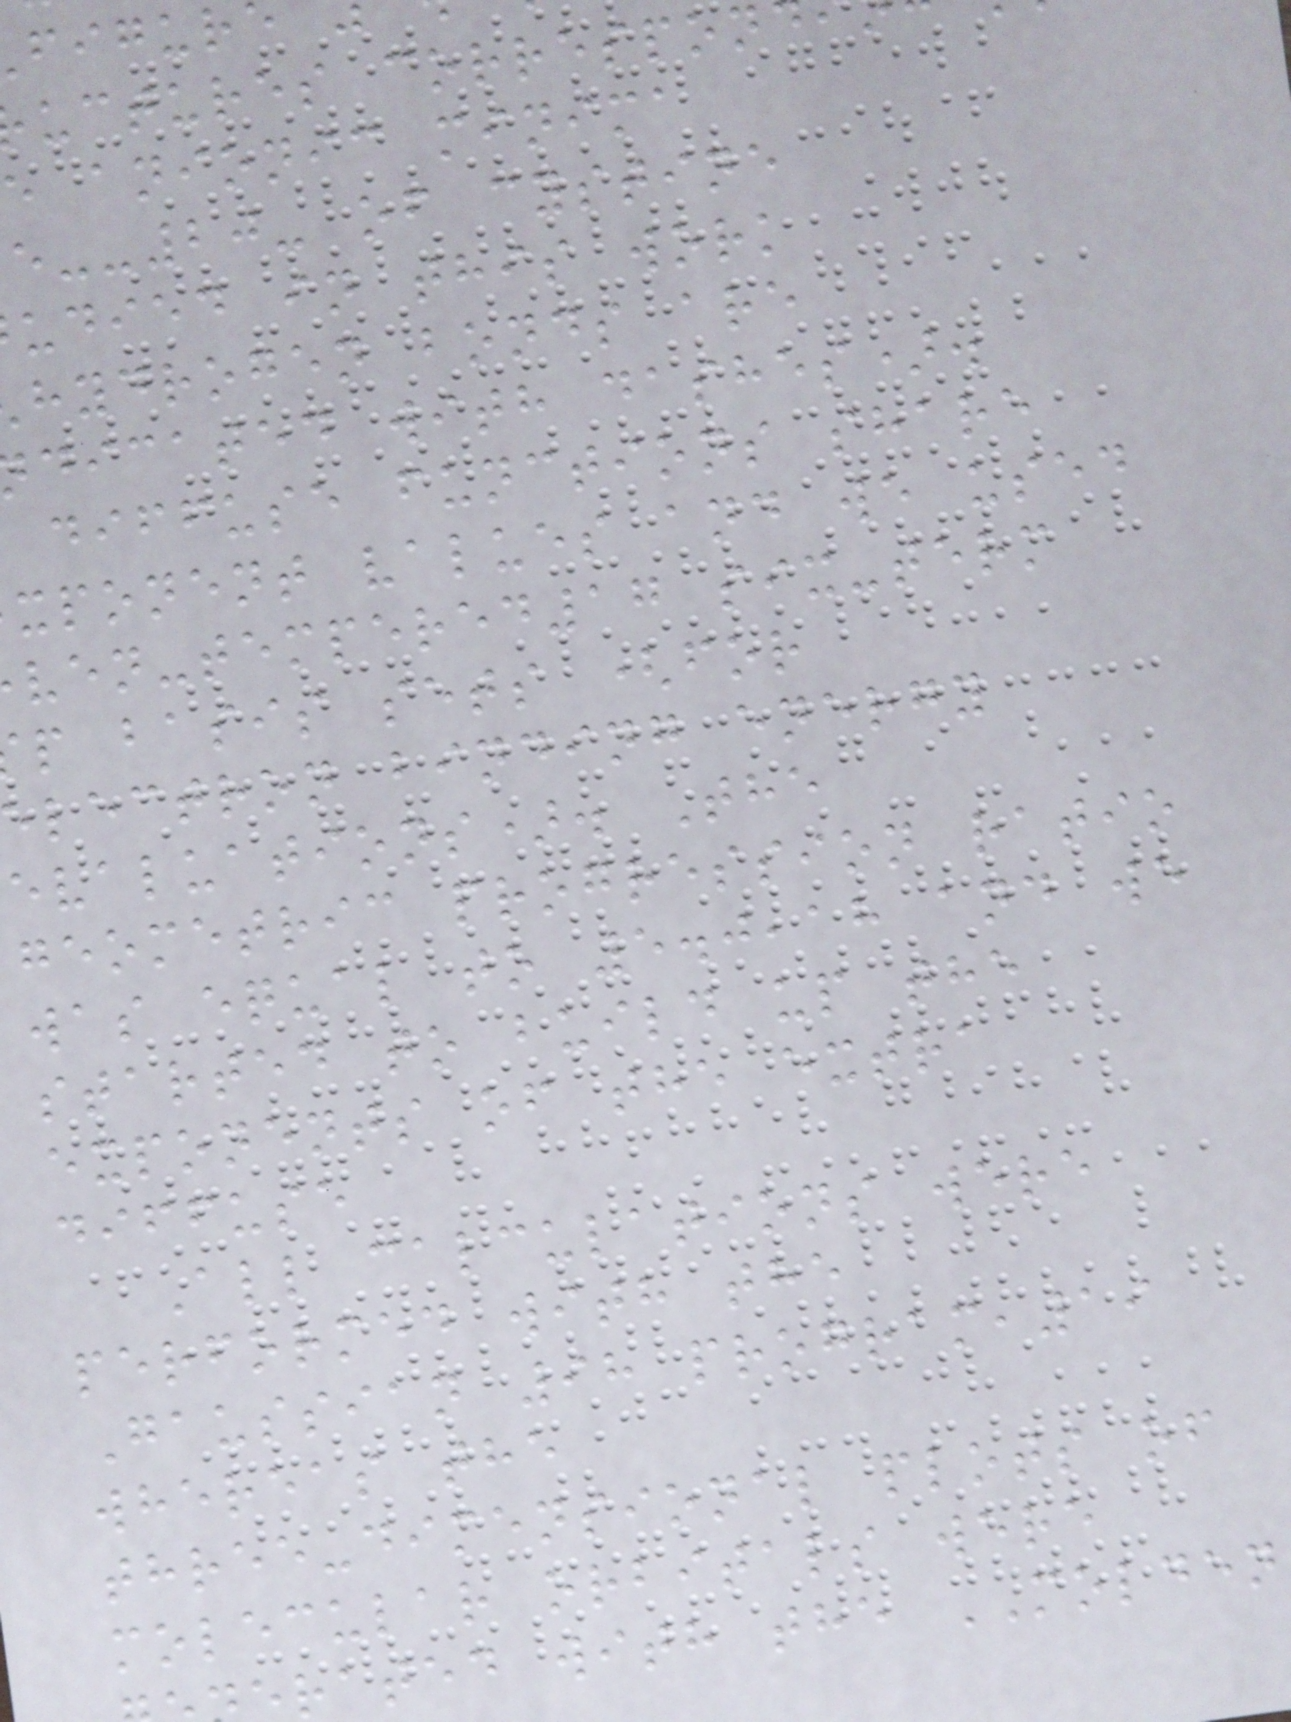uctures correspon
e anionic minima
--20- of cystine
udied in this work
hydrogen bonds are
dicated with dashes).
diffuse functions share
xponent values and we used
ven-tempered17 six-term
p basis sets (for
lectron binding energy
evaluations). The
geometric progression ratio
was equal to 5.0,18 and we
started to build up the
exponents of the extra
diffuse
All calculations were
performed with the
Gaussian 98 program,19
whereas the
three-dimensional plots of
molecular orbitals were
rated with the MOLDEN
